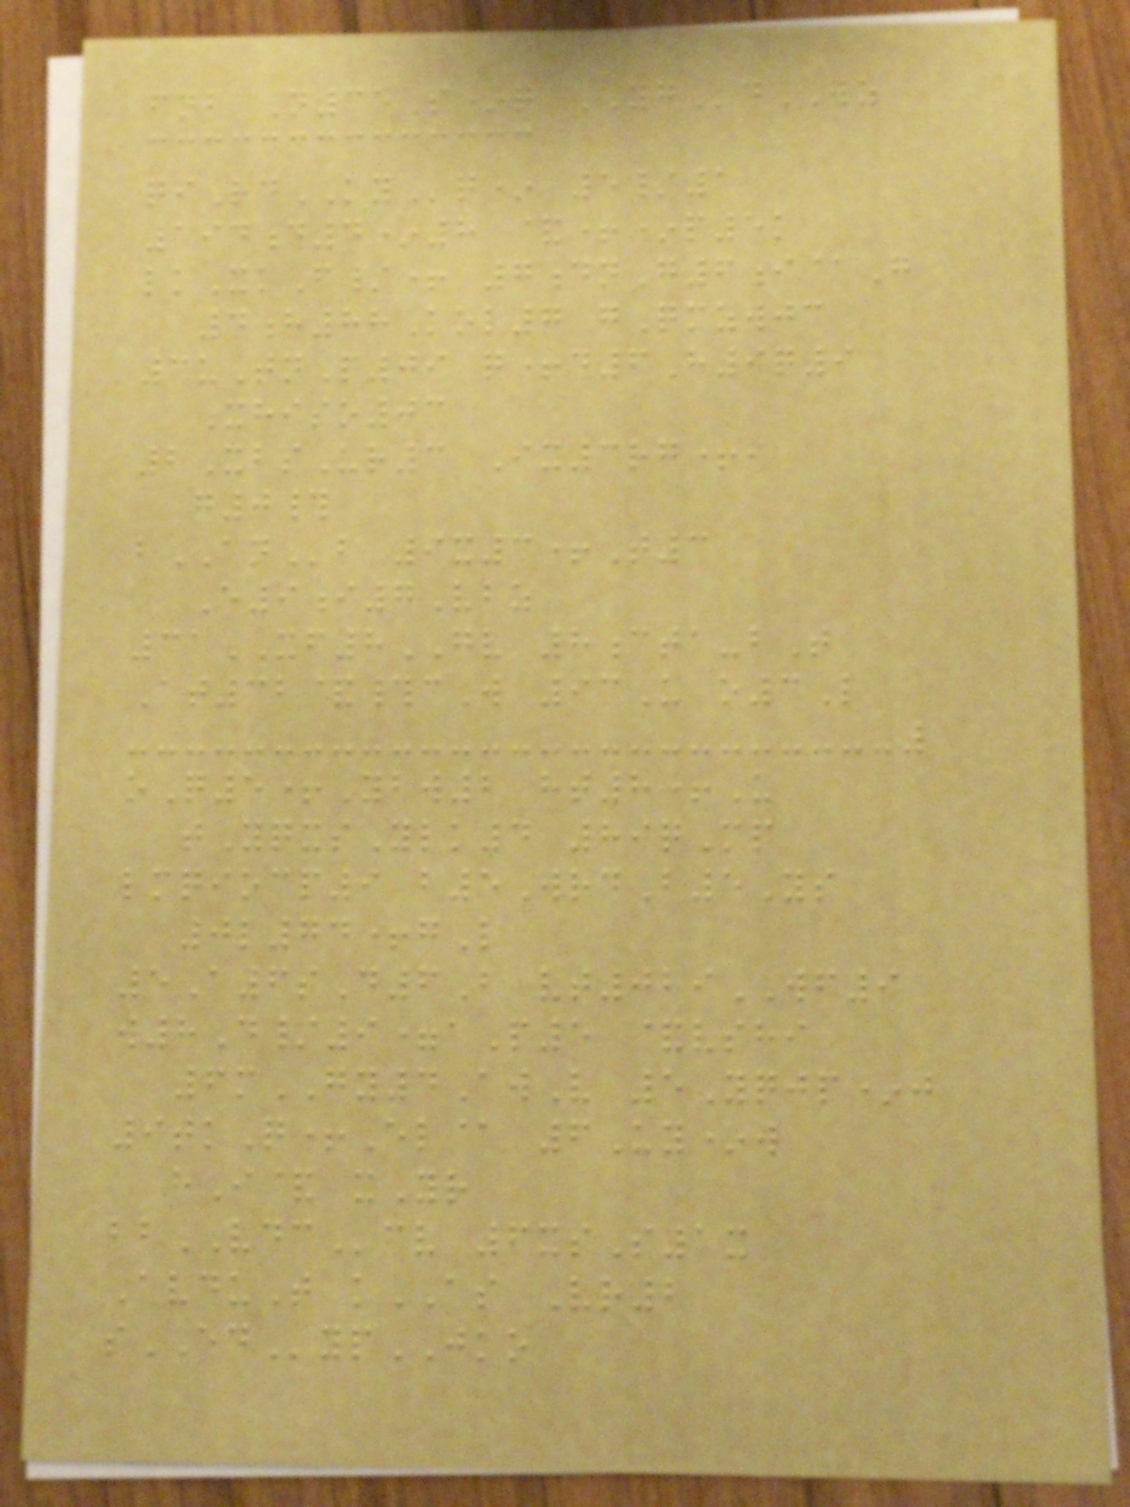fnb N35S*q YGdWZ
qiRdKYq* 5/1
194d4*8 &+*p5k
lkXkF/+ 7dnG6i@G
4h88Kol7 gQmzwjc
3uTnP09 q+d6H9q9
Xhiso03
2XbsUr3 Ix3rg+i
g0#
bANb 9x3+T3
E9i7Vbz
31XF8GV 8cta-bT
At32&#cW 93U o3L
oQ5+Ybw2 ht8+U
tYqxsYlk4 89qMp
lmqiocp9 b5WrdB5Ys
0l74+gL
5A6sD6B vt029WF9
w8D/9=aP5 &vshi
6mGY4AwV 5Yqjp*j
9tkQ+El@ 6Uy*w
hI& xYr
bbVDCcv 6xsS1x
AvduT kAS Vr2
sEDypJKO
